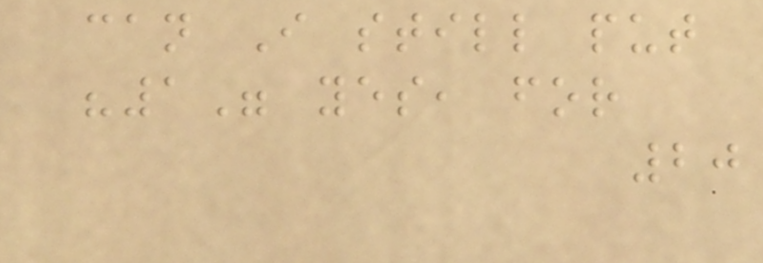can I still put
"1" yes, for
20
